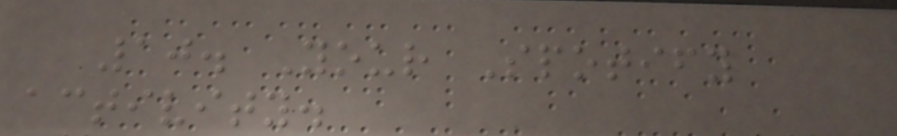10. Your Spotify
activity.
